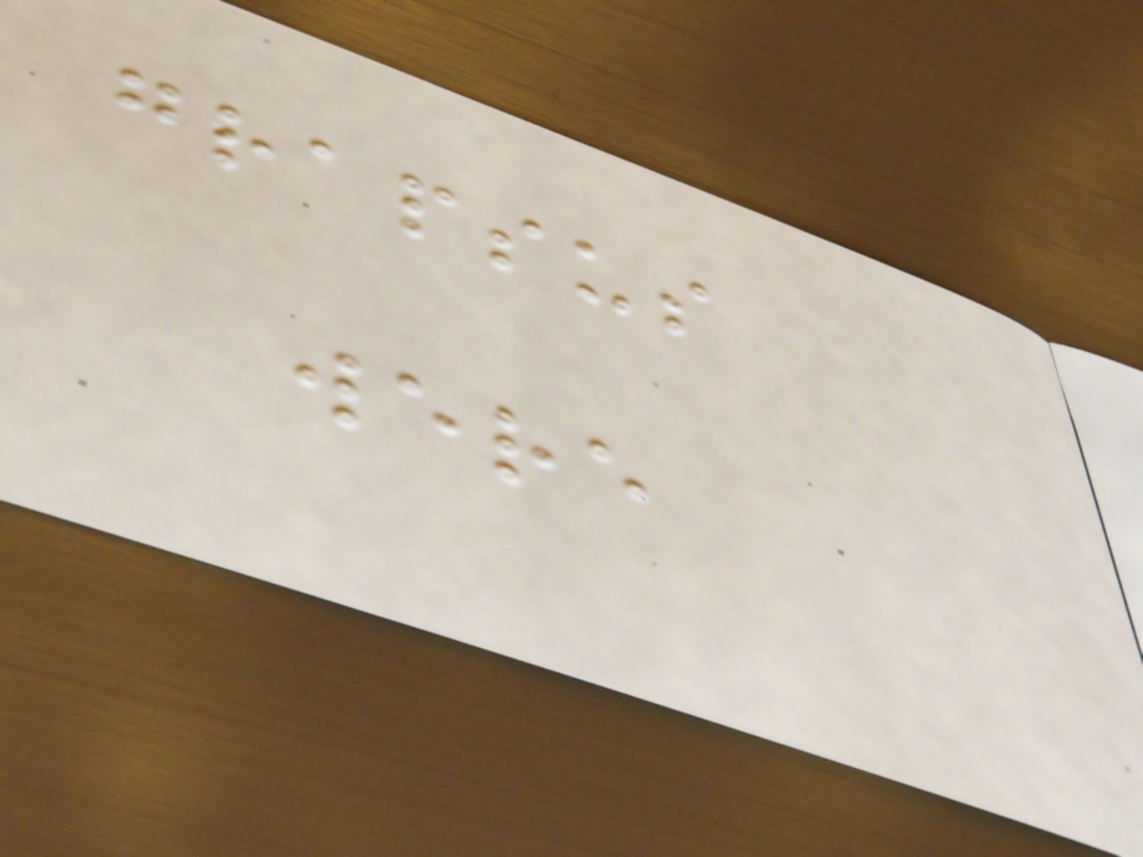grapsus
were
